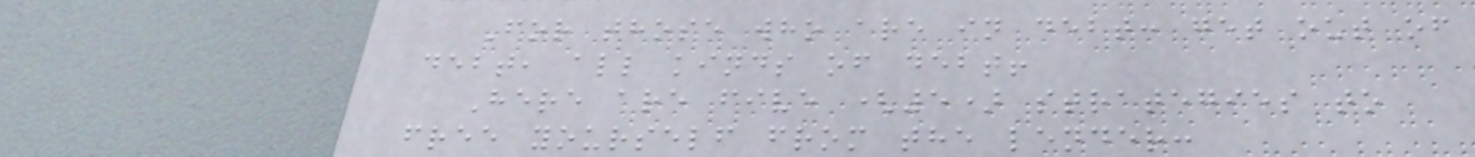For those who are in debt: get out of
debt, all kinds of debt!
Here are five (5) strategies to
free yourself from the lender:
